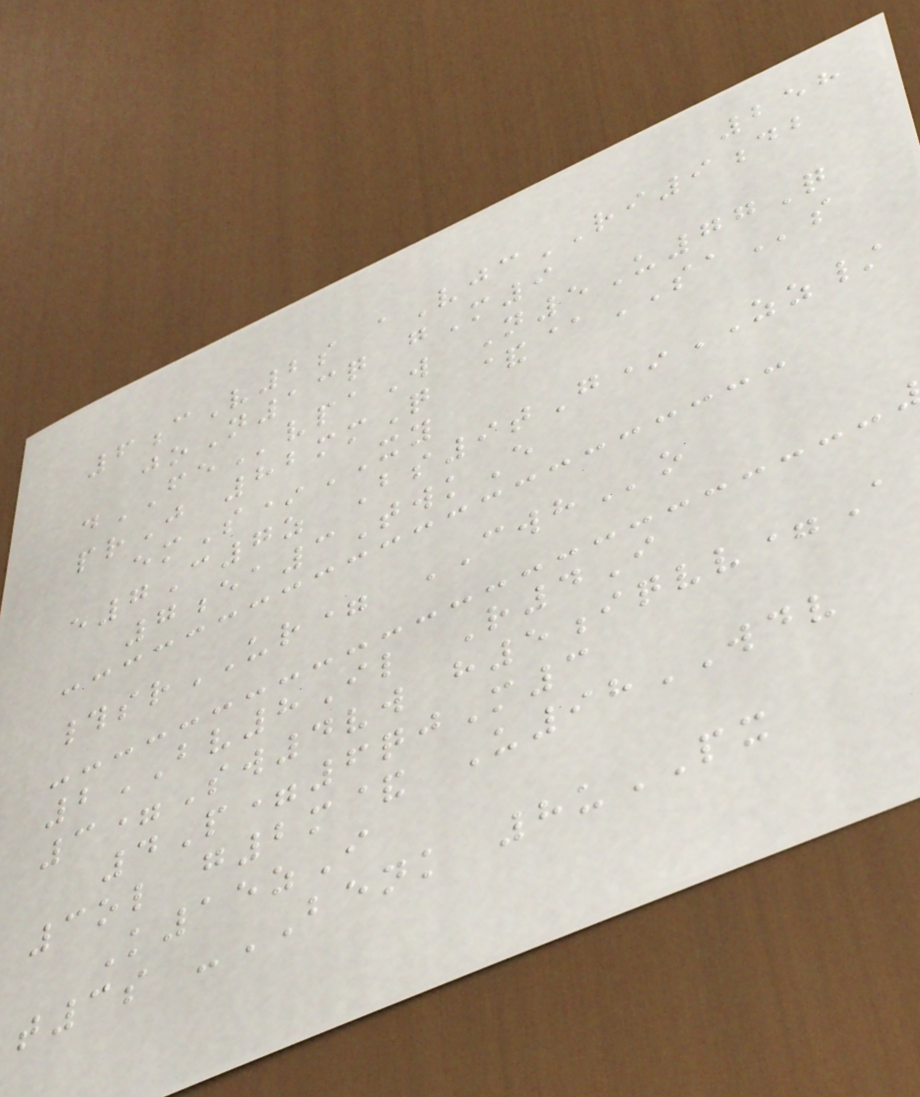258
6cV2s aVjcRI9db
joN13q gM9
dFEvpaW N5U77Q
prJ 82mmQ &@SAs
emS*XY
e7C7z Bs9tG*ZZ/
7ea3TwkE
#srUR= CWHo
2BV8Il R4I
3=Sw4vw h5iqvv=A
4P=6qjM3
3ol g2m& U98WDV
K15zI
t3s -BENK 8uPX
